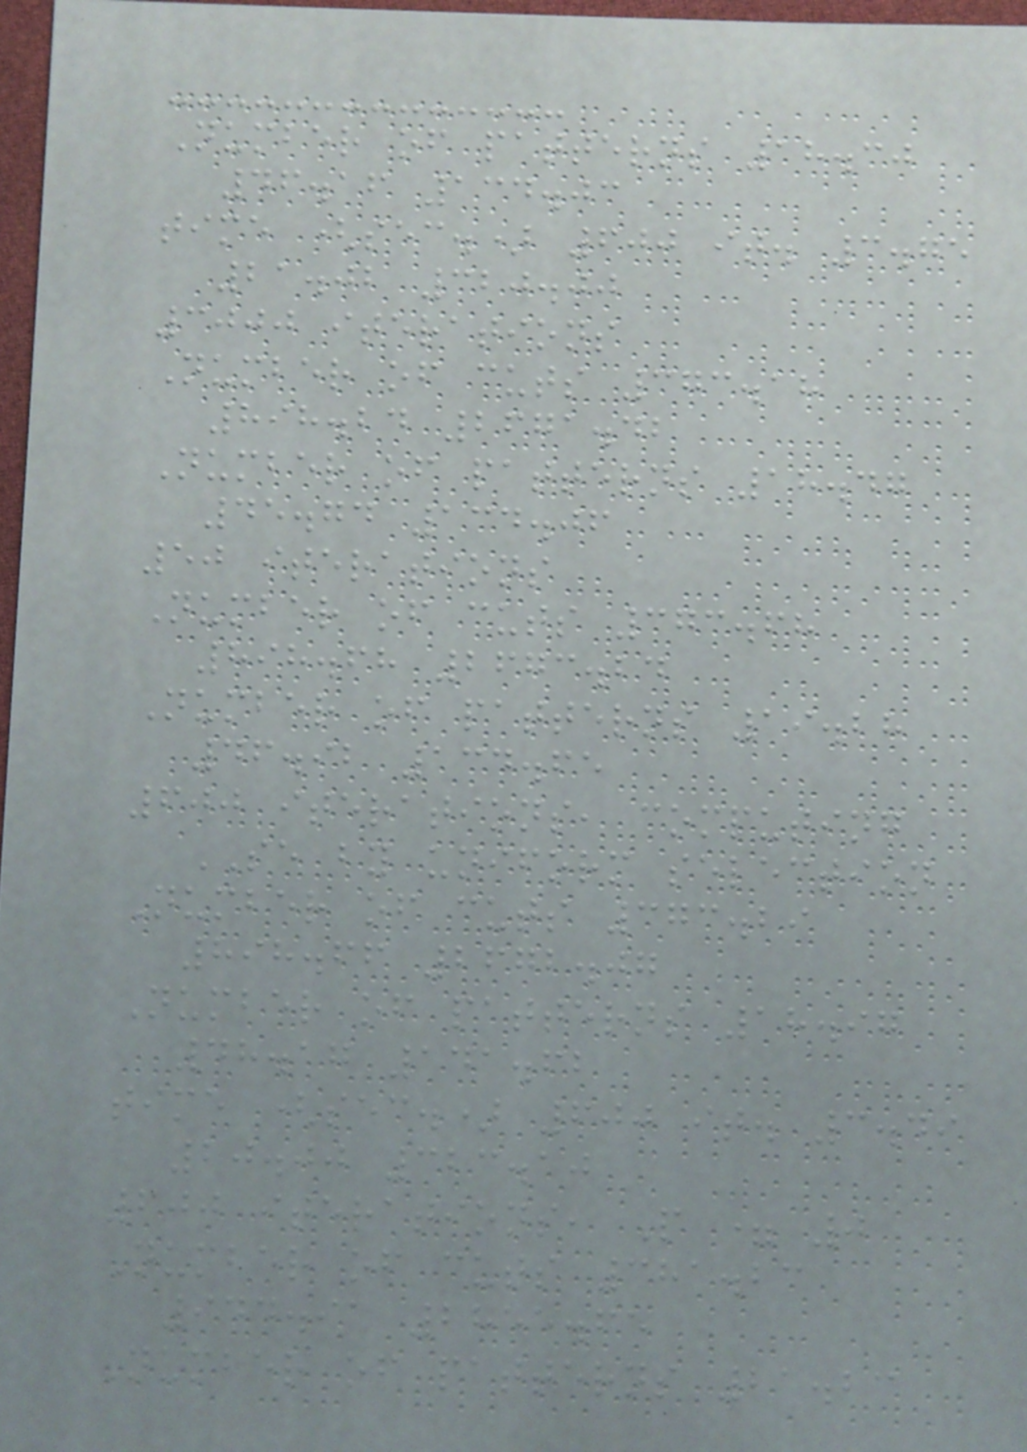Number of patterns 18.30
46.16 134.03
time (sec.) 600 it. 3.75
21.02 320.00
3000 iterations
Number of cuts 373.18
898.24 2671.42
Number of patterns 18.47
45.74 134.06
50 iterations
Number of cuts 373.68
898.68 2673.24
Number of patterns 19.28
46.92 134.65
600 iterations, computing
SE by uniform selection
Number of cuts 373.29
898.66 2672.07
Number of patterns 18.97
48.17 141.62
time (sec.) 600 it. 3.49
20.00 323.10
600 iterations, P = 0
Number of cuts 381.23
944.91 2855.65
Number of patterns 21.23
